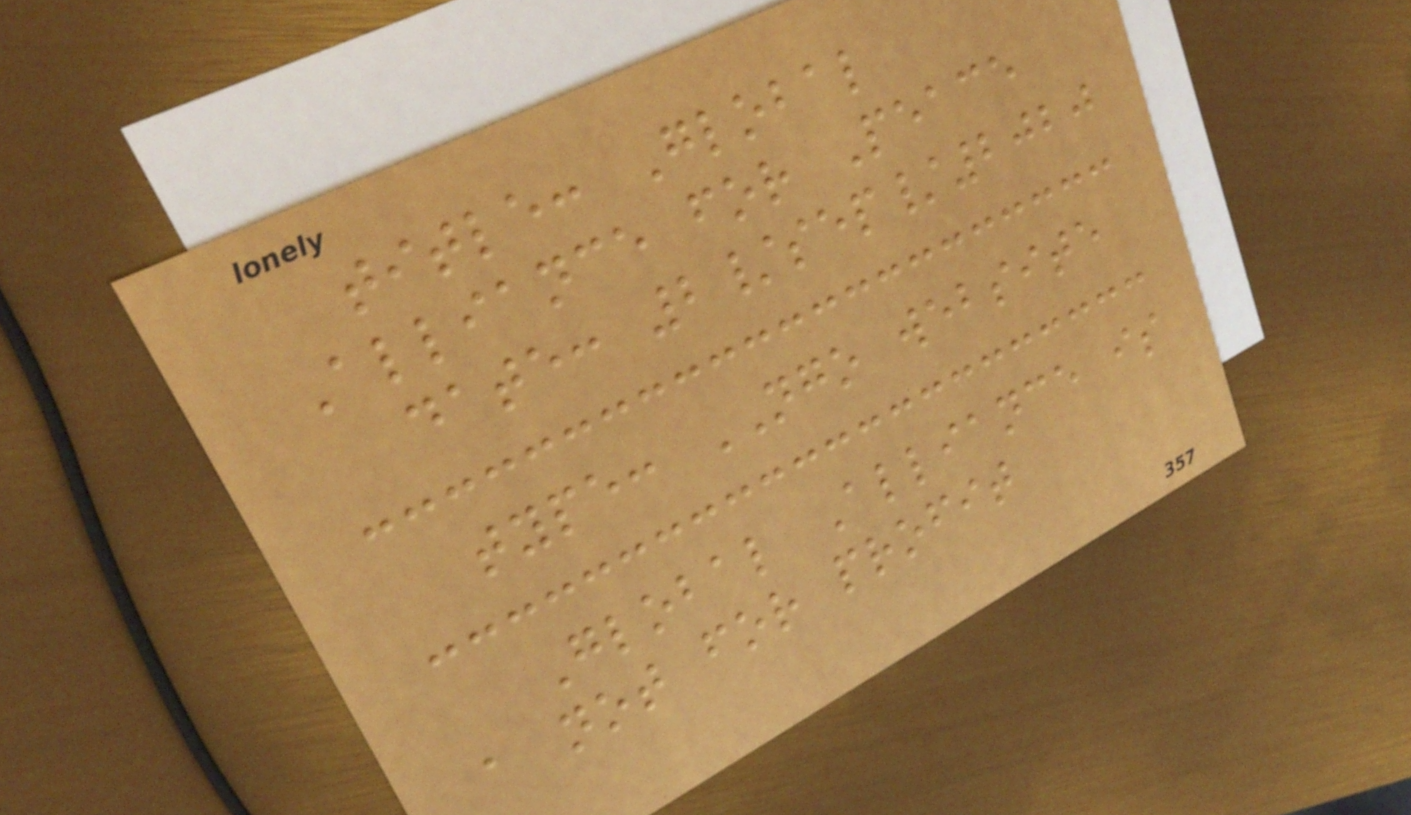title: Global
Alliance for Peace
date: 2/sep/2020
type: NGO website
Global Alliance is
a not for profit
